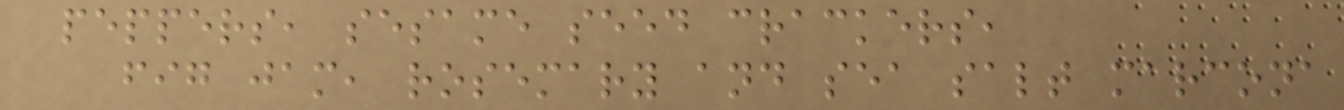peppers, sesame seed crackers,
fig jam, rosemary and sea salt marcona
